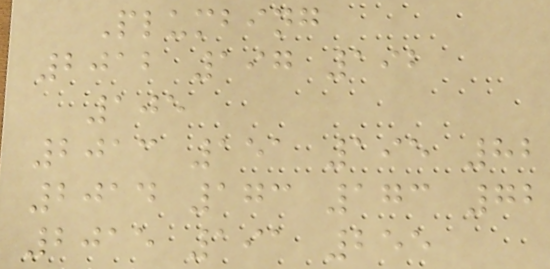Plumbing
2012 197 192
105
2013 151 195 82
2014 173 173 72
2015 191 255
